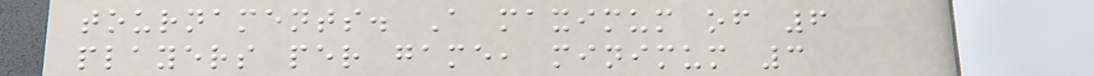tournaments. A maximum of 6
players per game, minimum 3
